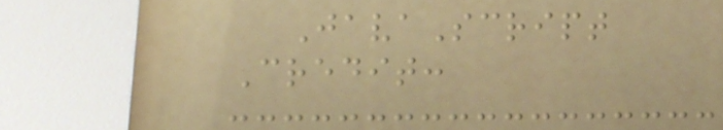JavaScript
Credit:
